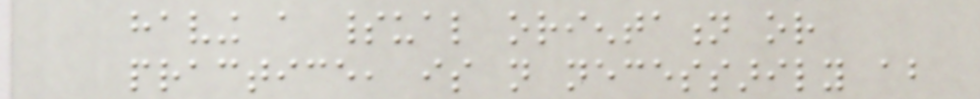having a spiritual orientation or
practice, is not necessarily about
